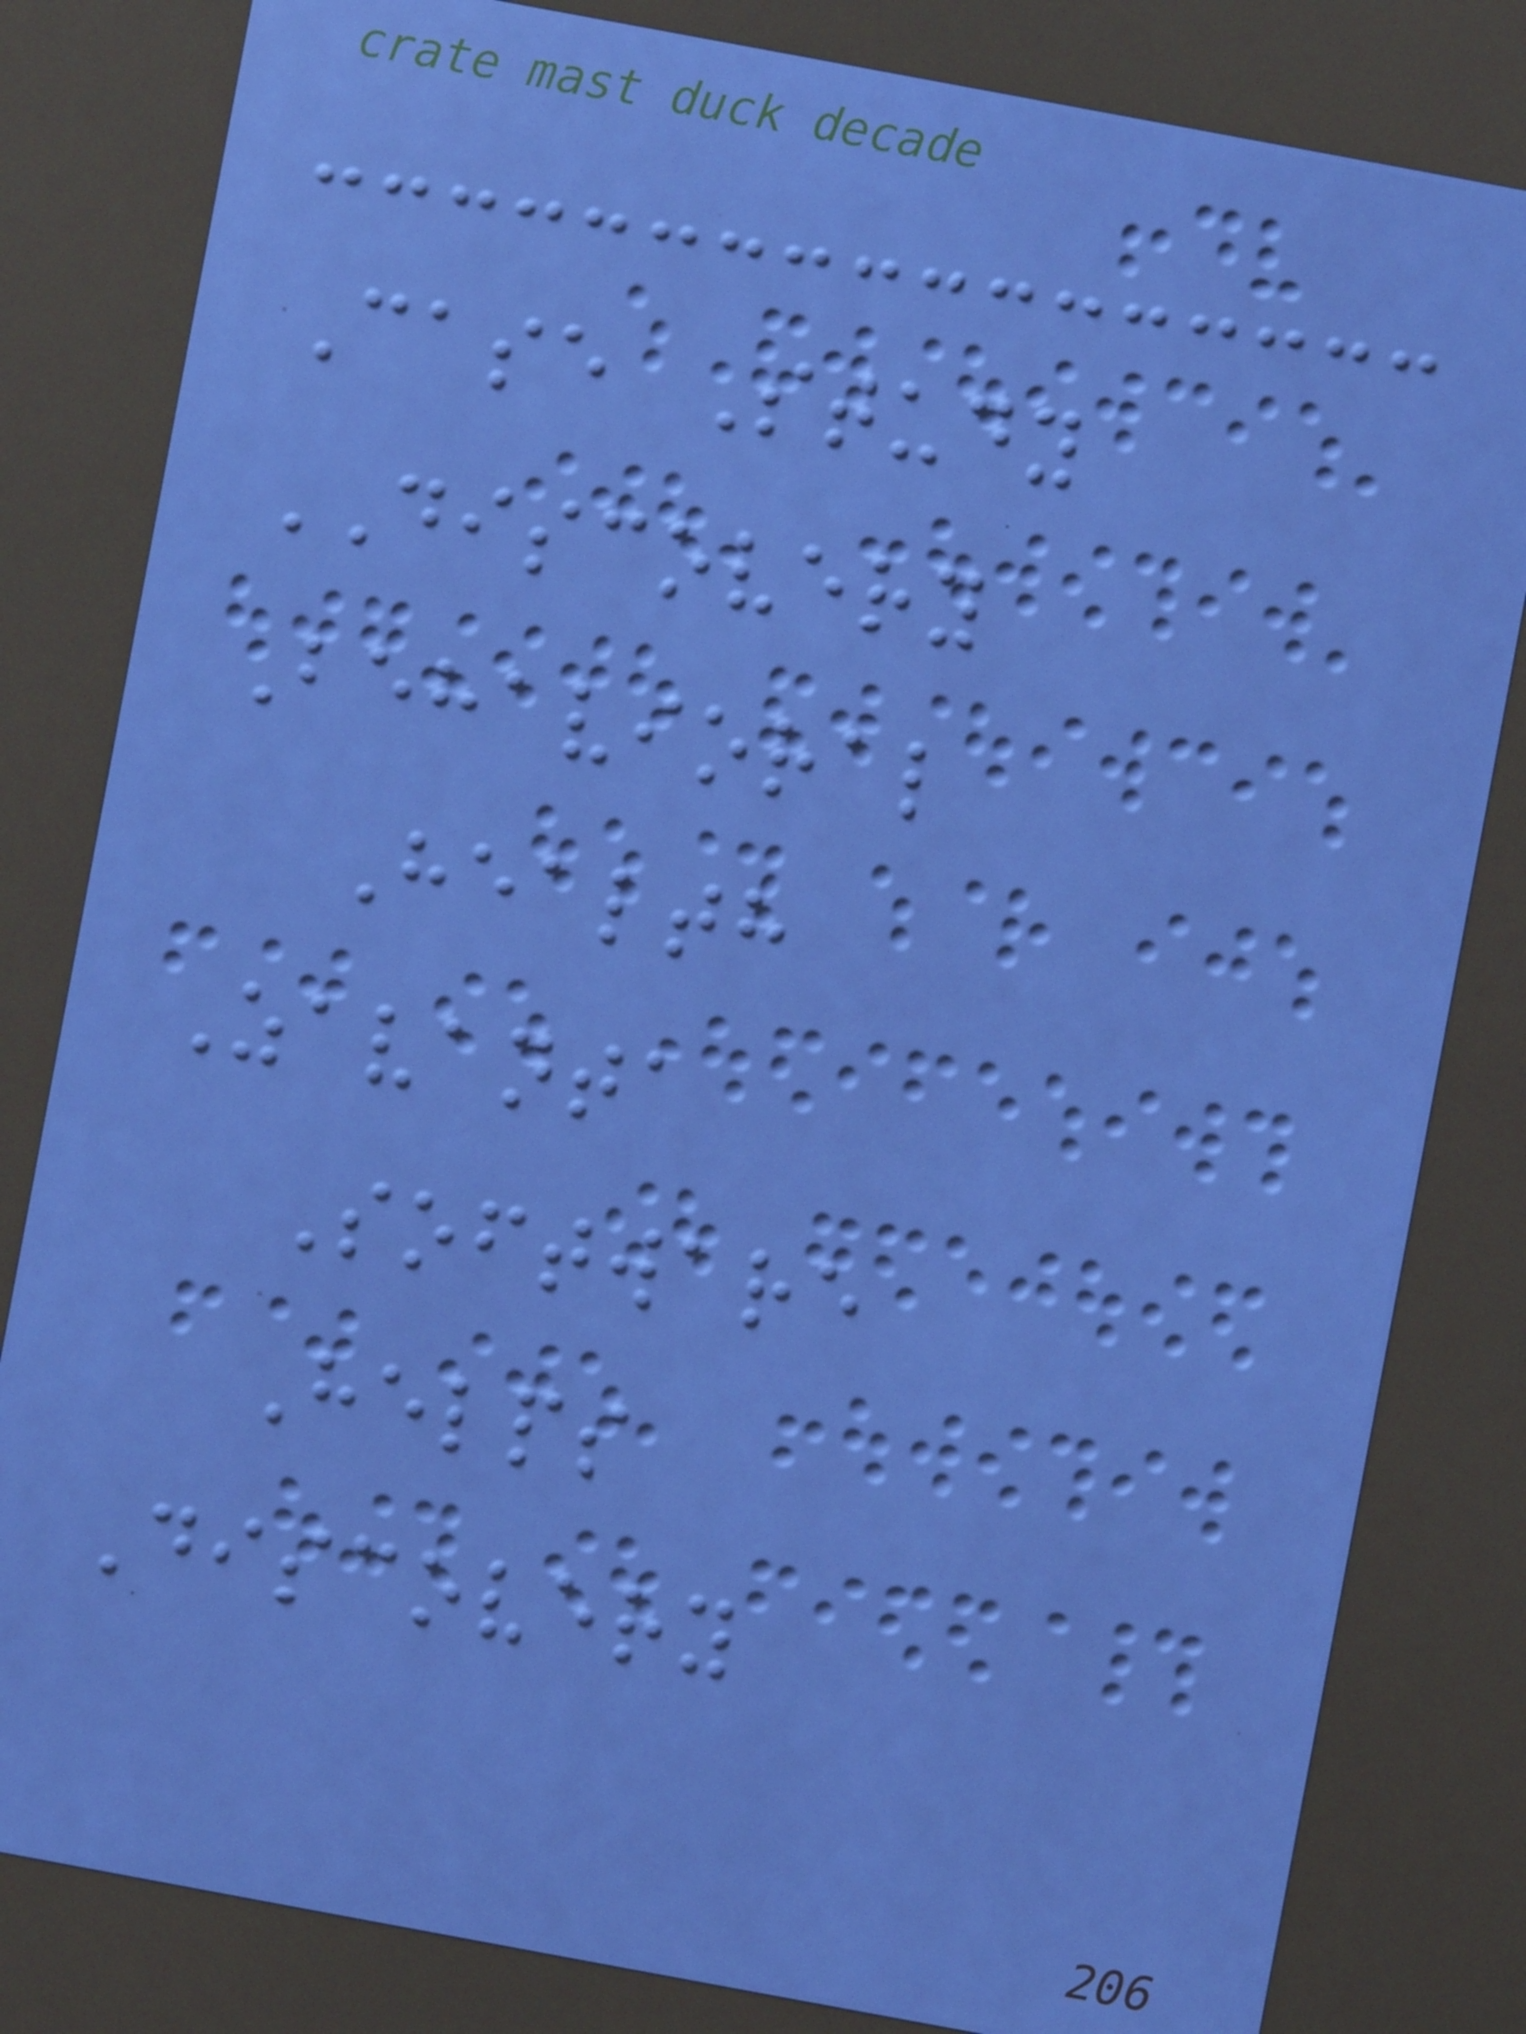Case Study
DISCOVERY
Behavioral
Health
Zavanta
Software
Helps
Discovery
